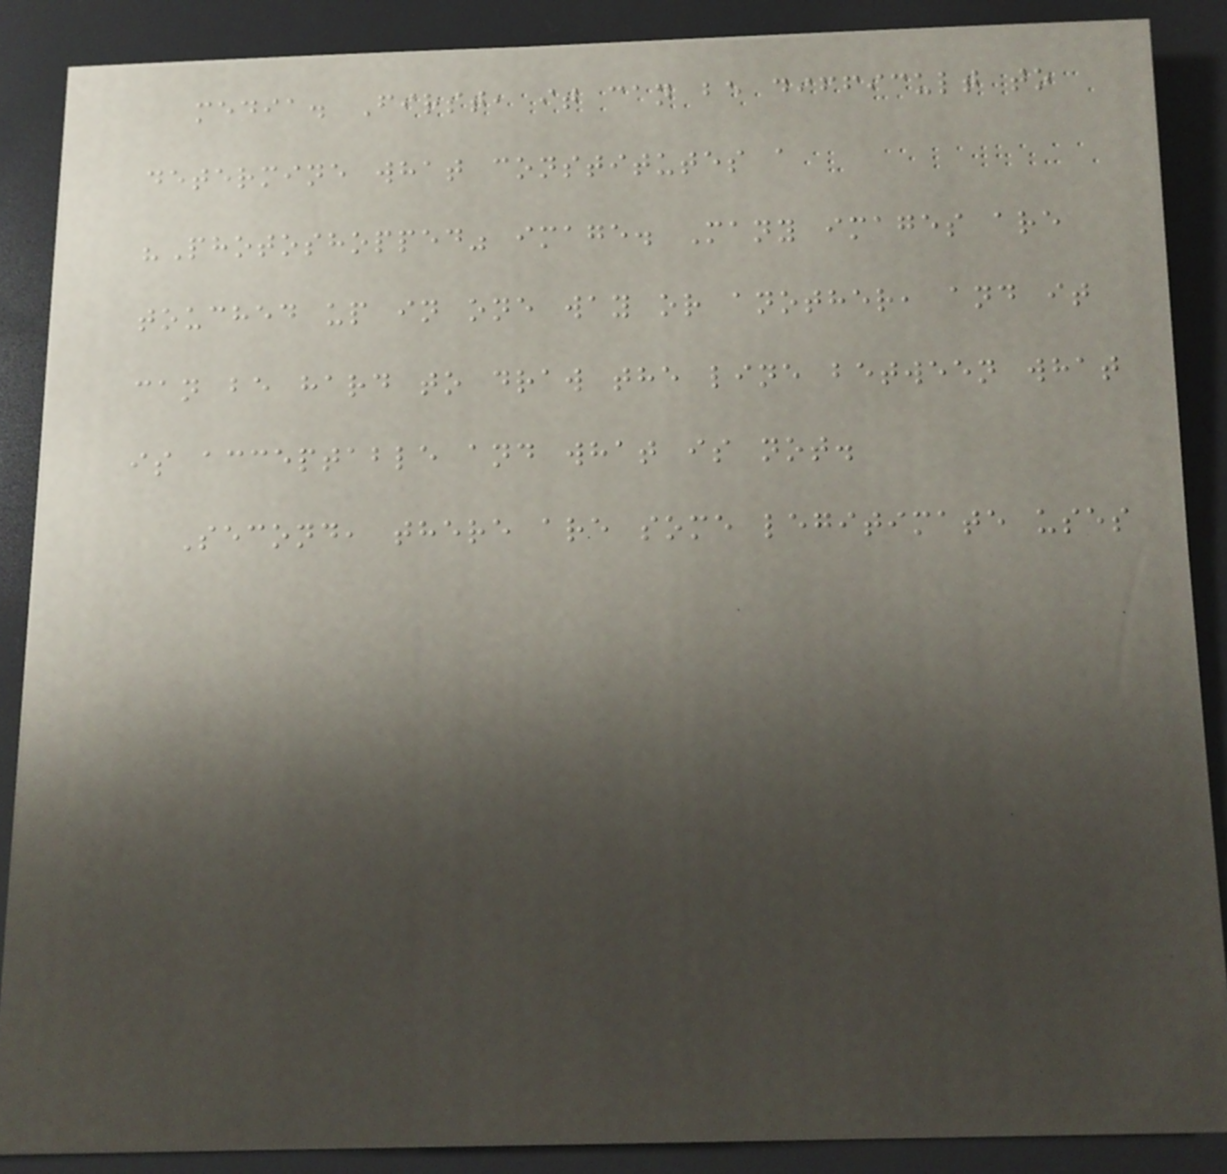media. First, it can be difficult to
determine what constitutes a
"Photoshopped" image. Many images are
touched up in one way or another, and it
can be hard to draw the line between what
is acceptable and what is not.
Second, there are some legitimate uses
